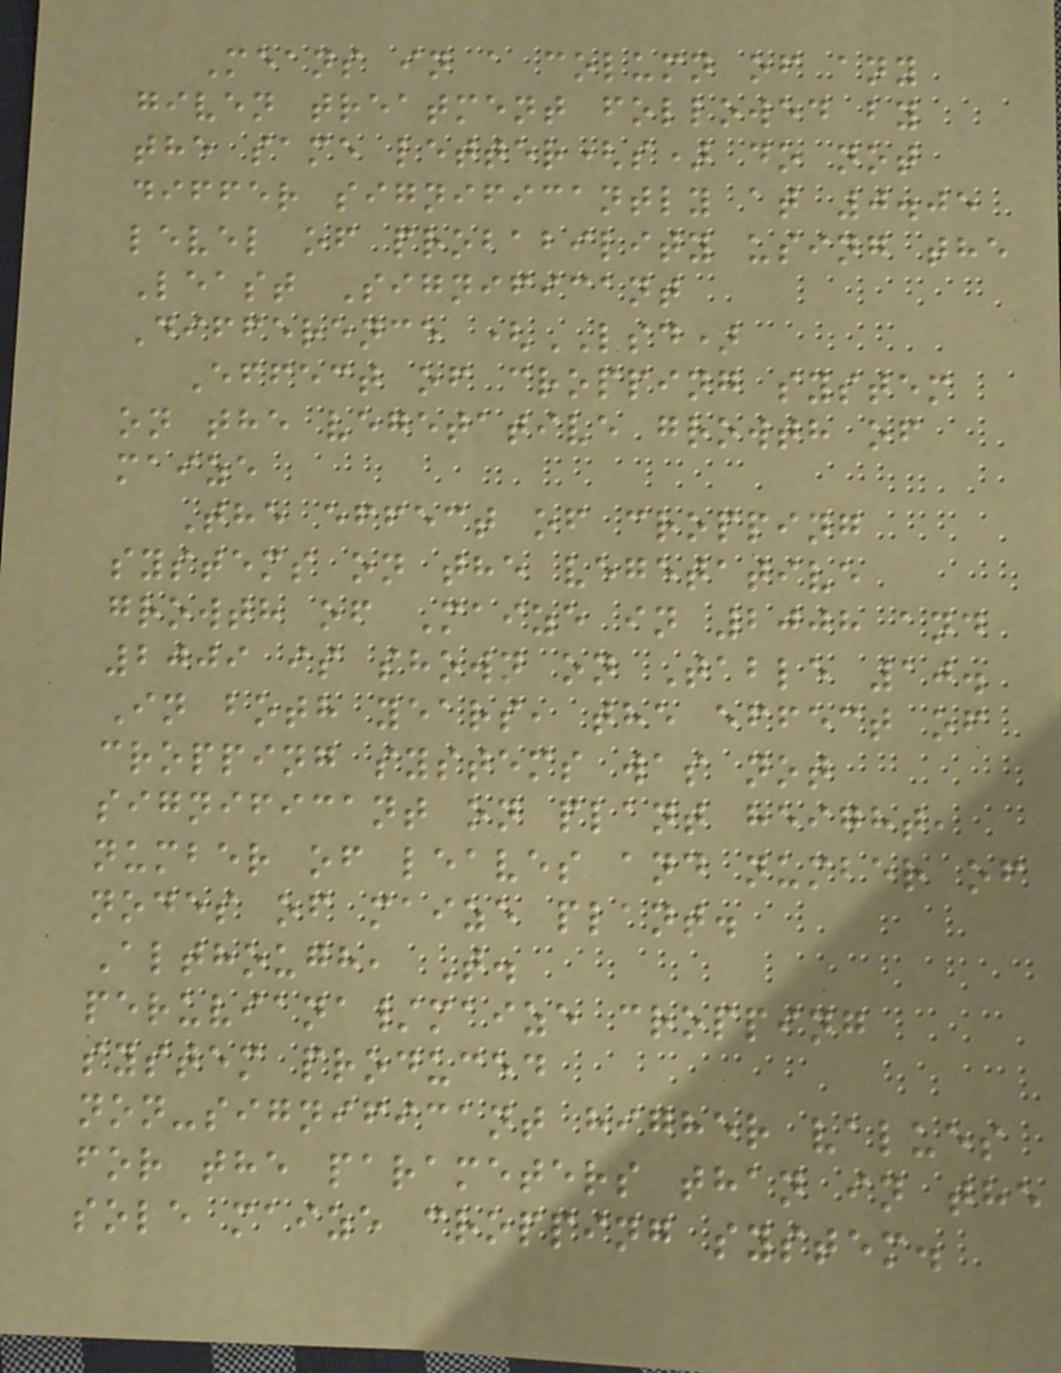Means in a column of any
given treatment followed by
the same letter(s) do not
differ significantly at 0.05
level of probability using the
Least Significant
Difference (LSD)
Effect of cropping system
on the vegetative growth of
maize
The effect of cropping
systems on the vegetative
growth of Maize in 2008 and
2009 is shown on Table 10.
In both years, the effect of
cropping systems was not
significant on plant height,
number of leaves and number of
nodes of maize plant.
Although, T.
peruviana/maize cropping
system produced
non-significant higher values
for the parameters than in the
sole maize cropping system.
